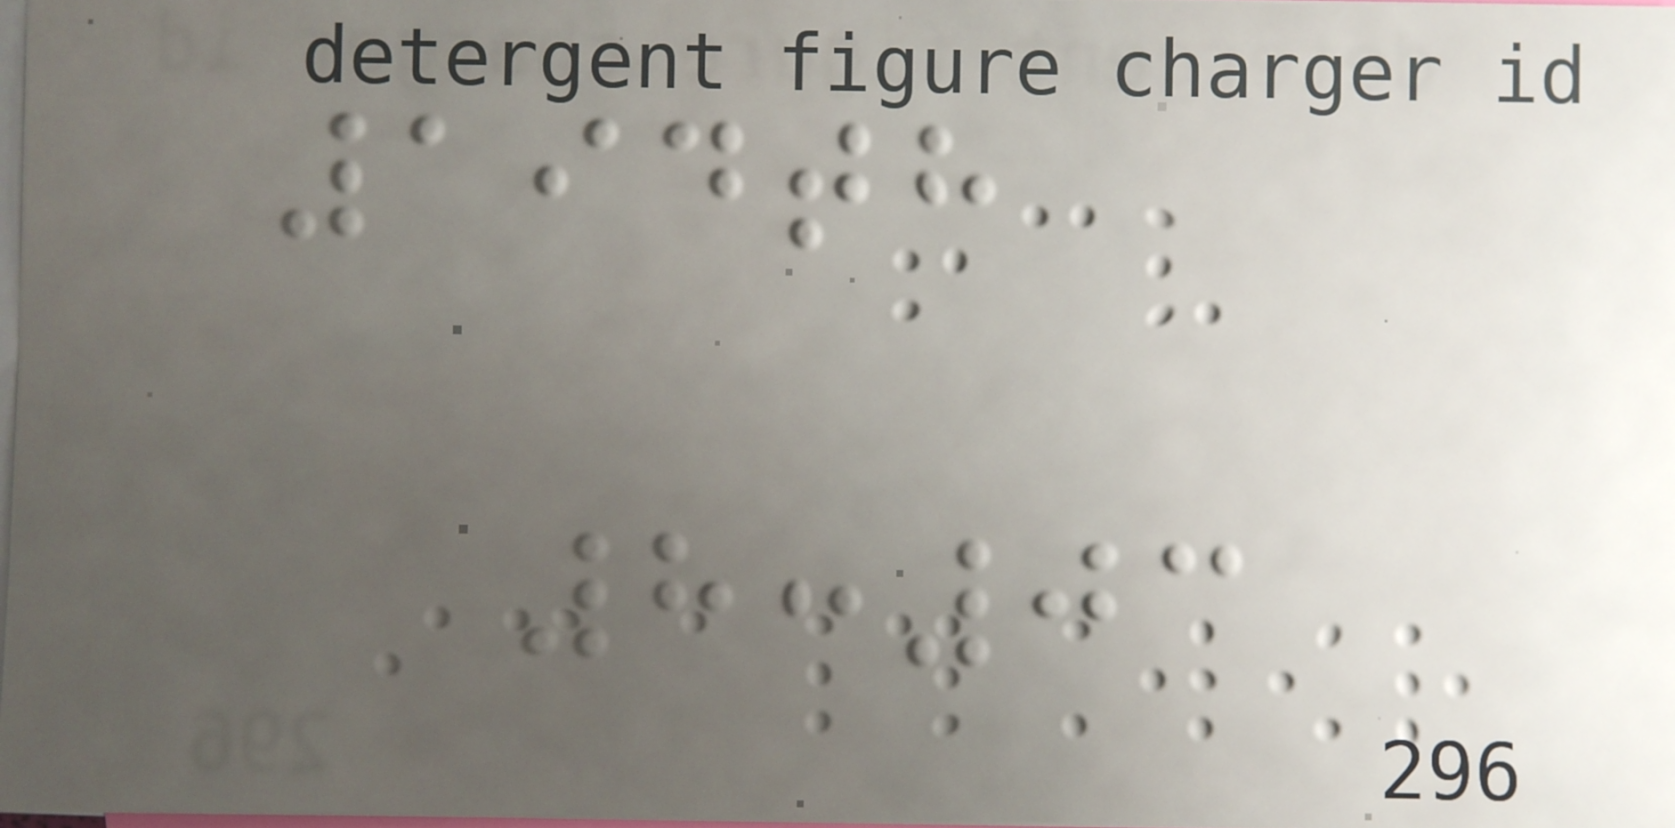194th
8:03
